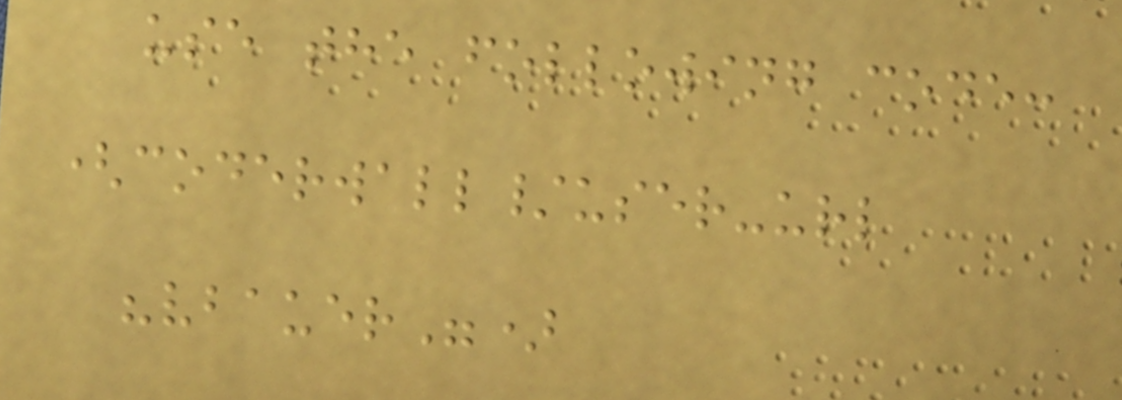use the following code:
(coderwall/user-url
"vbauer")
